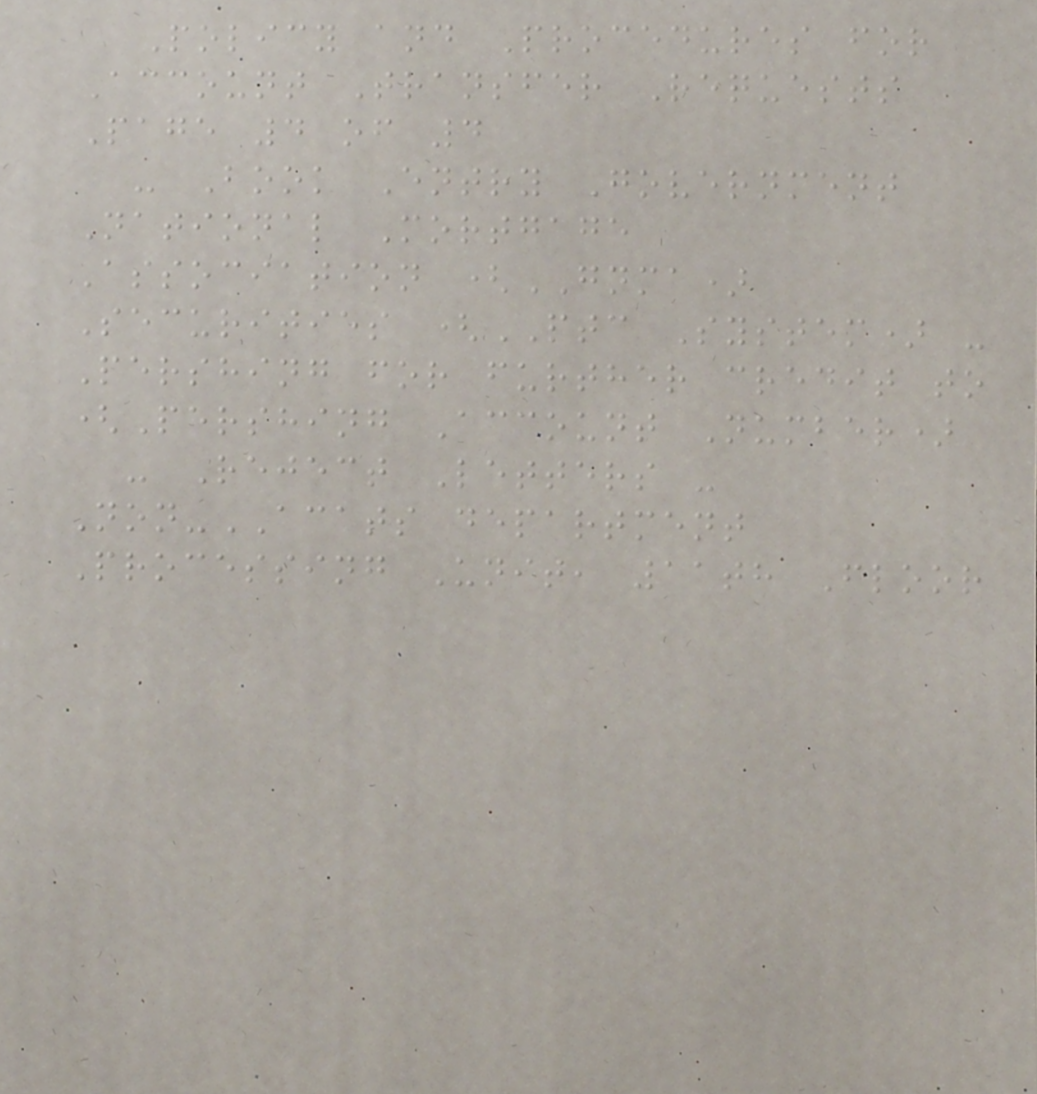Policy and Procedures for
Account Transfer Requests
Page 4 of 4
- Book Entry Government
National Mortgage
Association (GNMA)
Securities (PTC System) -
Pershing for further credit to
(Pershing Account Number)
- Reject Letters -
Non-ACATS department
Processing Unit, 11th Floor
